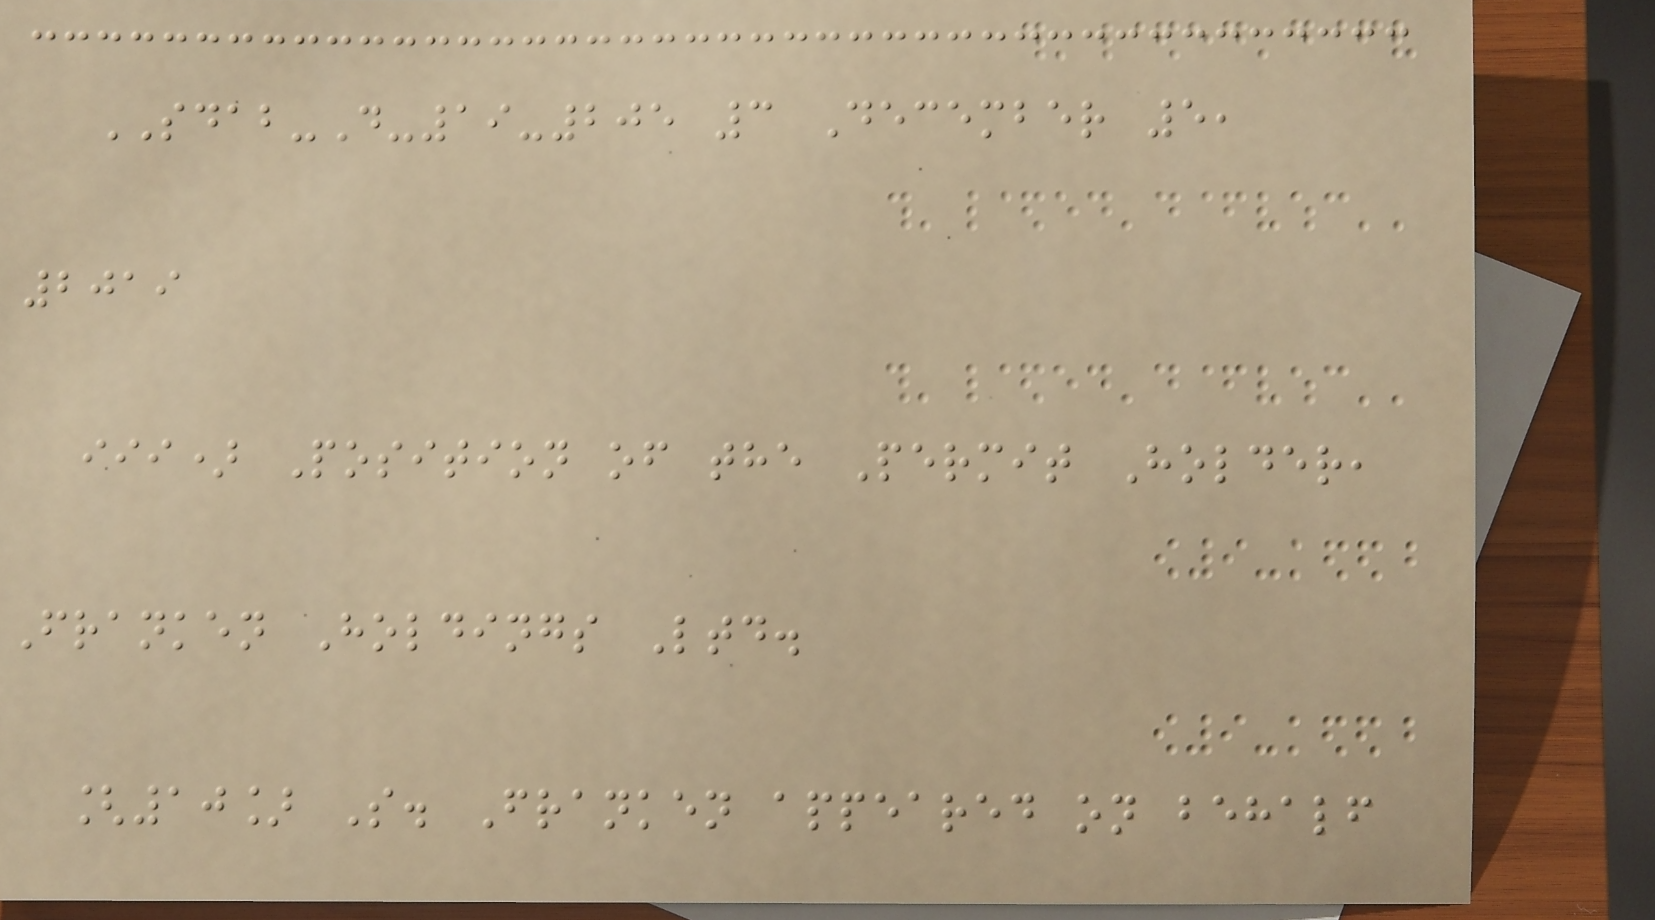SDAB-D-19-205 3 December 5,
2019
iii) Position of the Permit Holder,
Franken Holdings Ltd.
[10] S. Franken appeared on behalf
